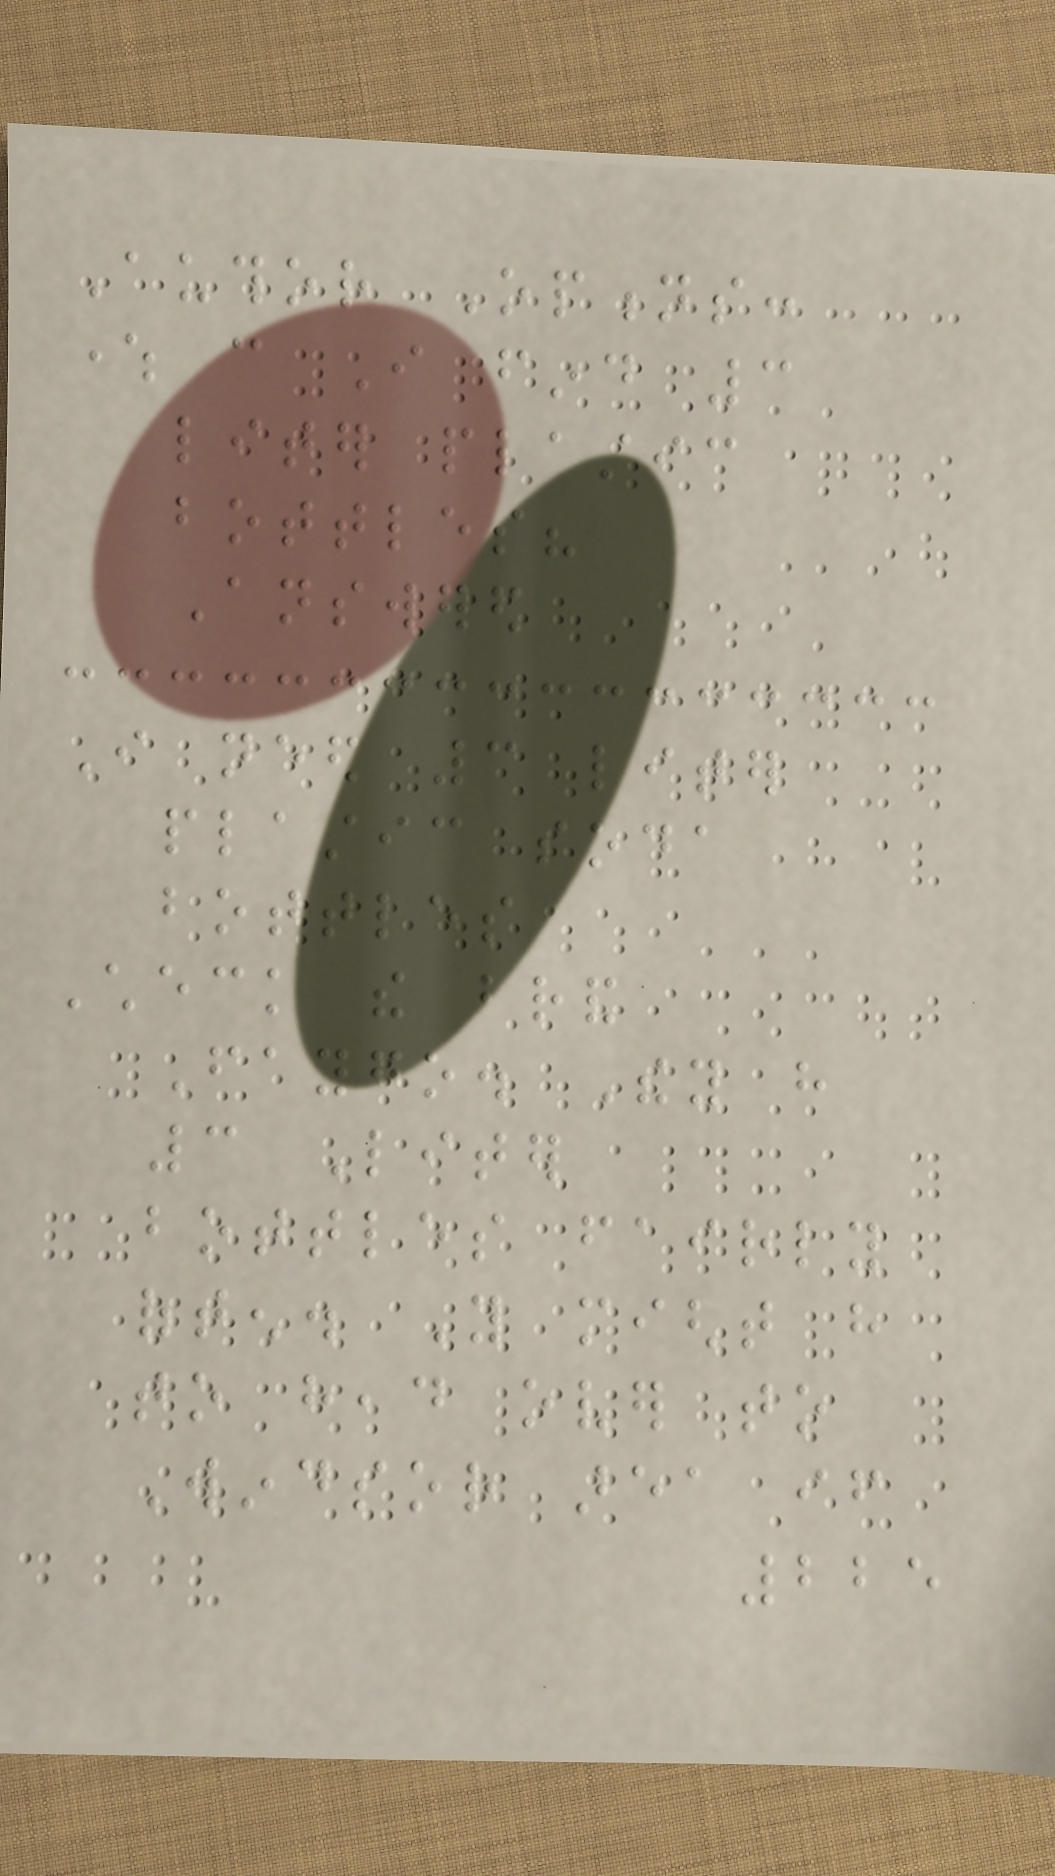Author Options:
where can I find 3
liter plastic
bottles?
Answered
I need 3 liter
plastic soda
bottles
Check the brand
Faygo. They have
3 Liter
bottles fairly
often. You might have
to head over to
Windsor area if
225
